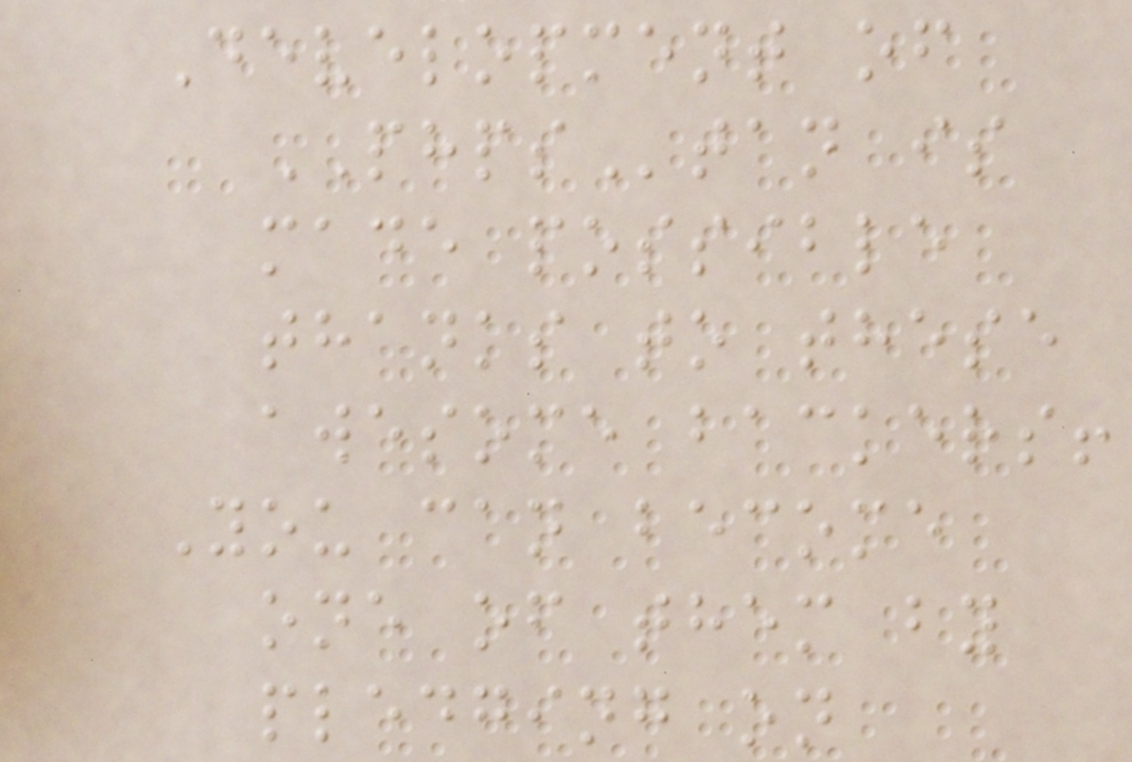Development of
PHPStan is
made possible
thanks to these
awesome backers!
You can become
one of them by
pledging on
